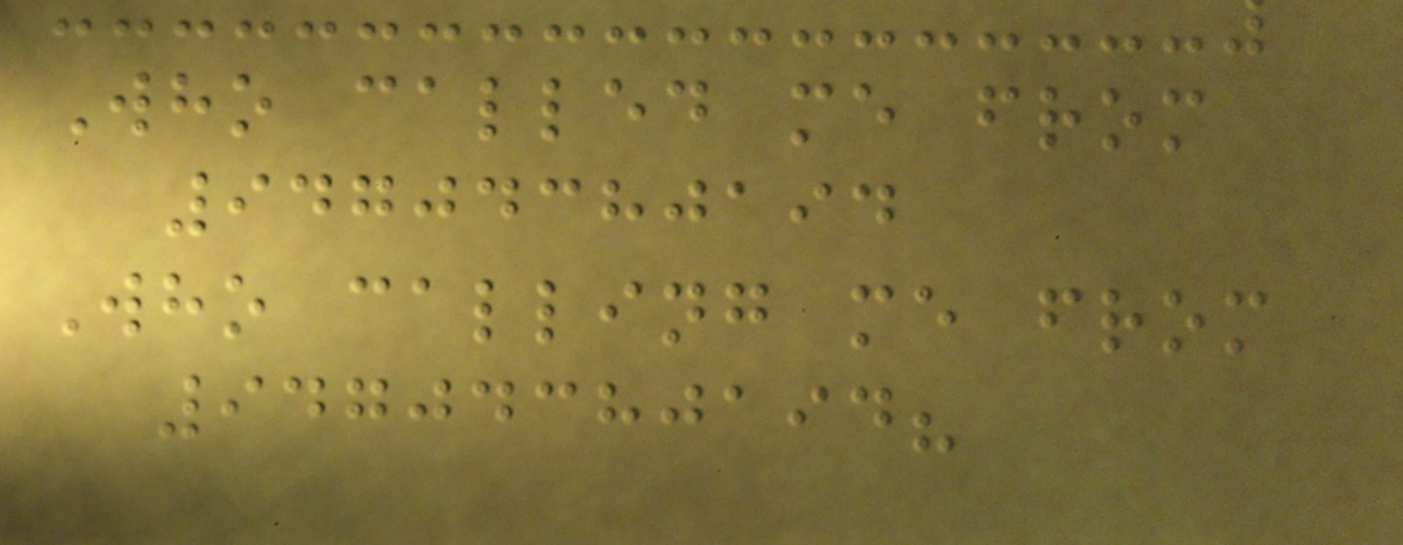Who called me from
94704380194
Who calling me from
94704380194?
